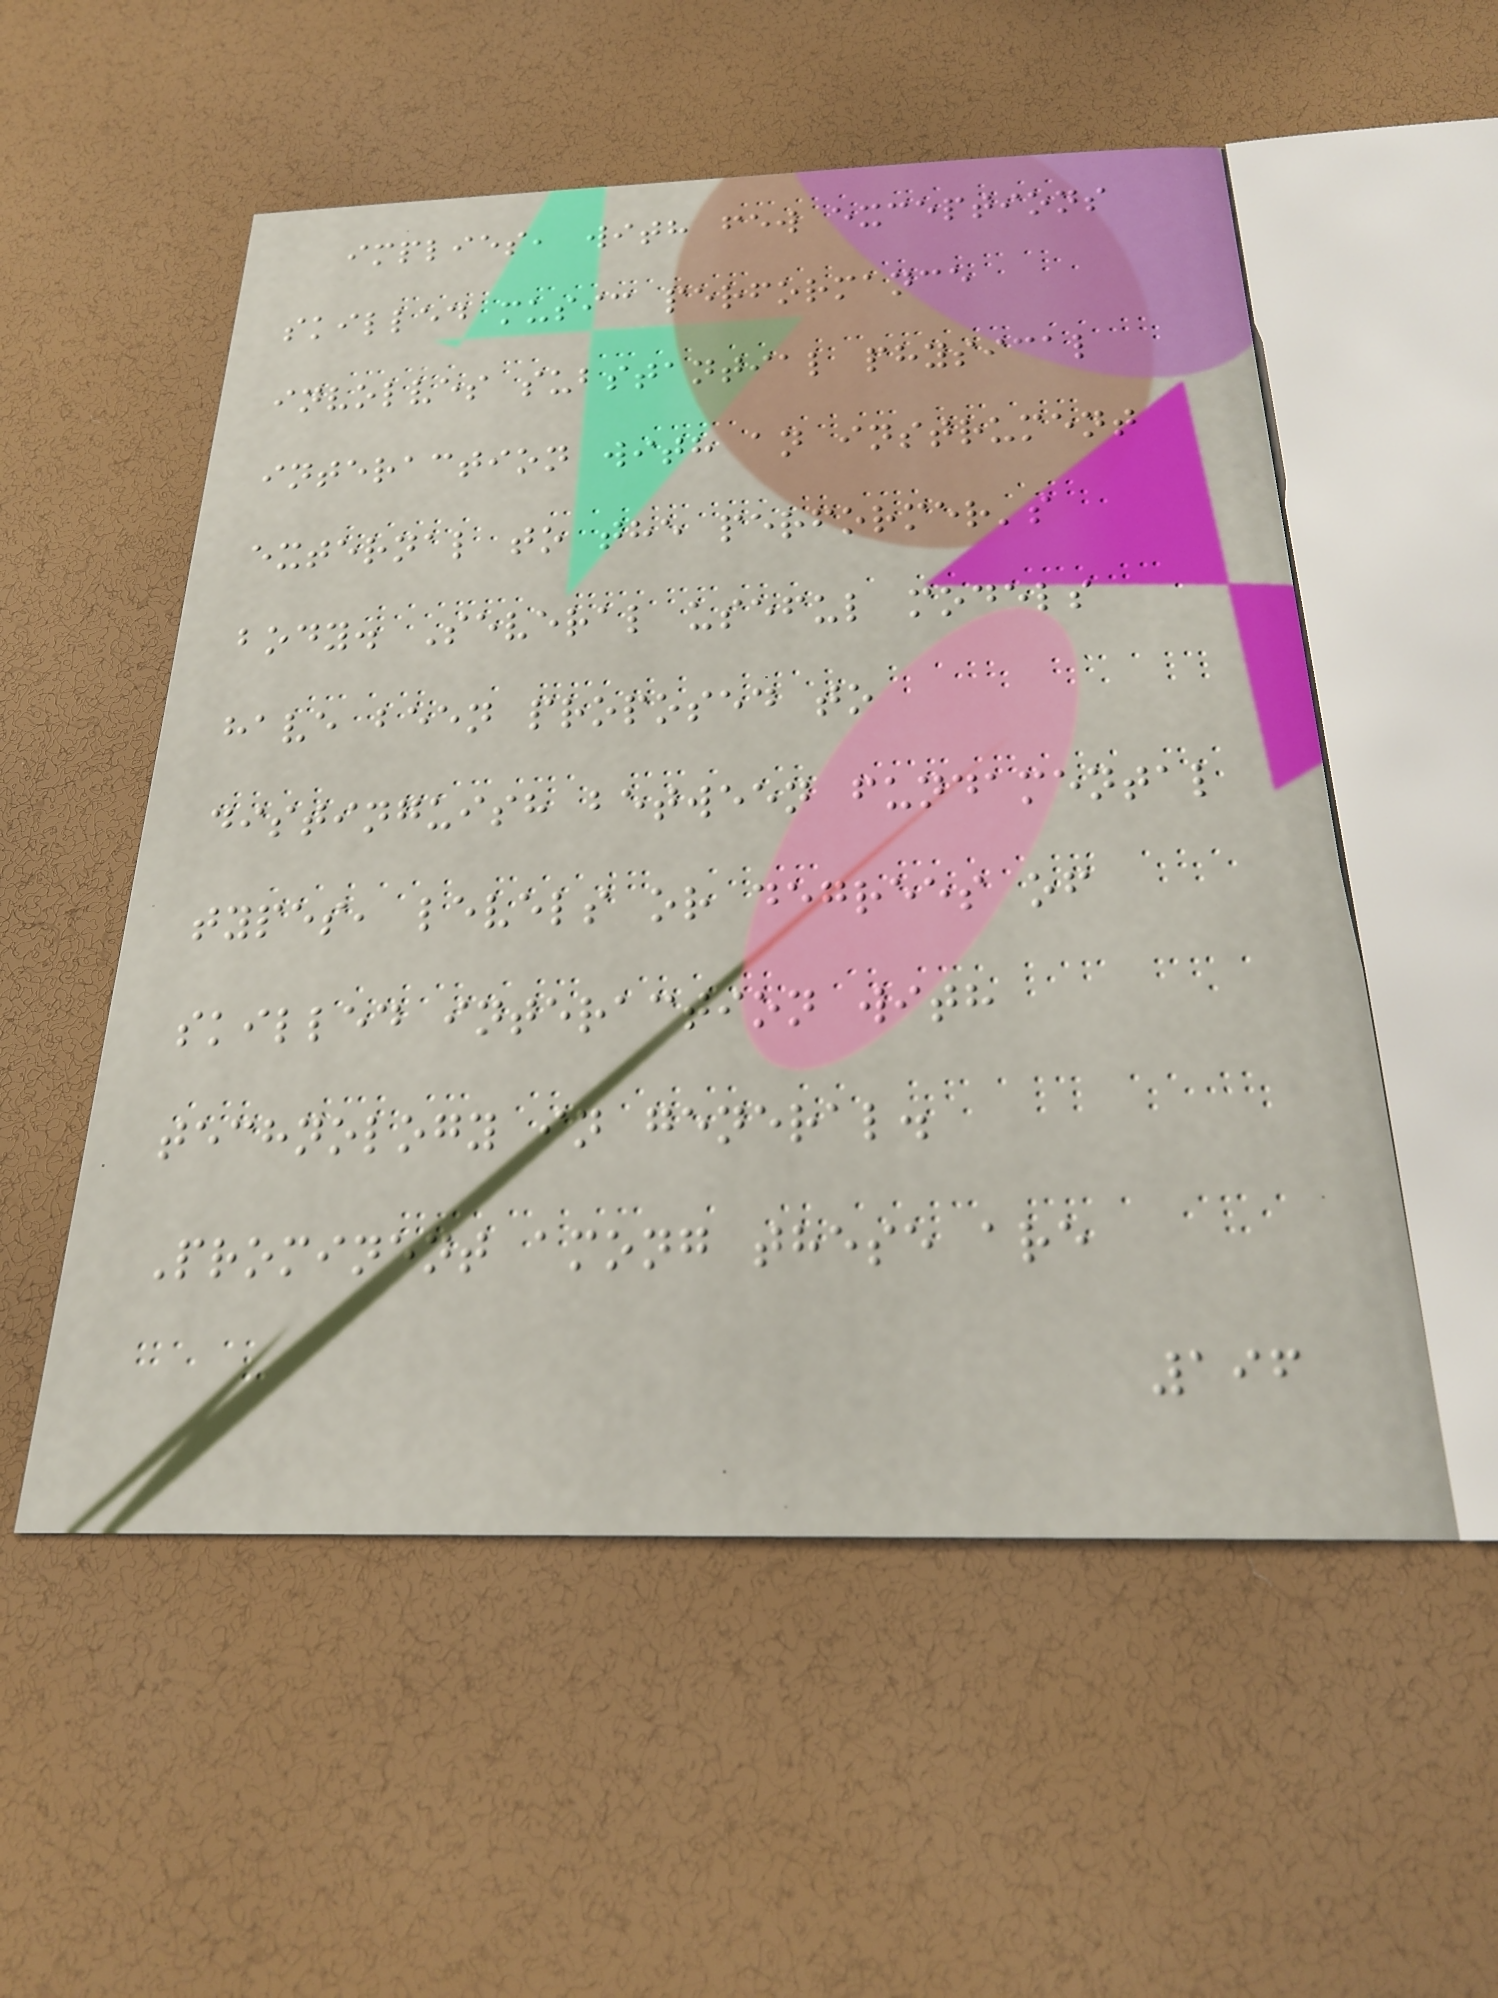implies, with few exceptions
skilled music performance
involves substantial physical
interaction with an instrument
external to the performer's
body. Several useful models
have been proposed to
distinguish between fundamental
types, levels or degrees of
skilled interaction with
technology in general.
Prominent among these are
196
